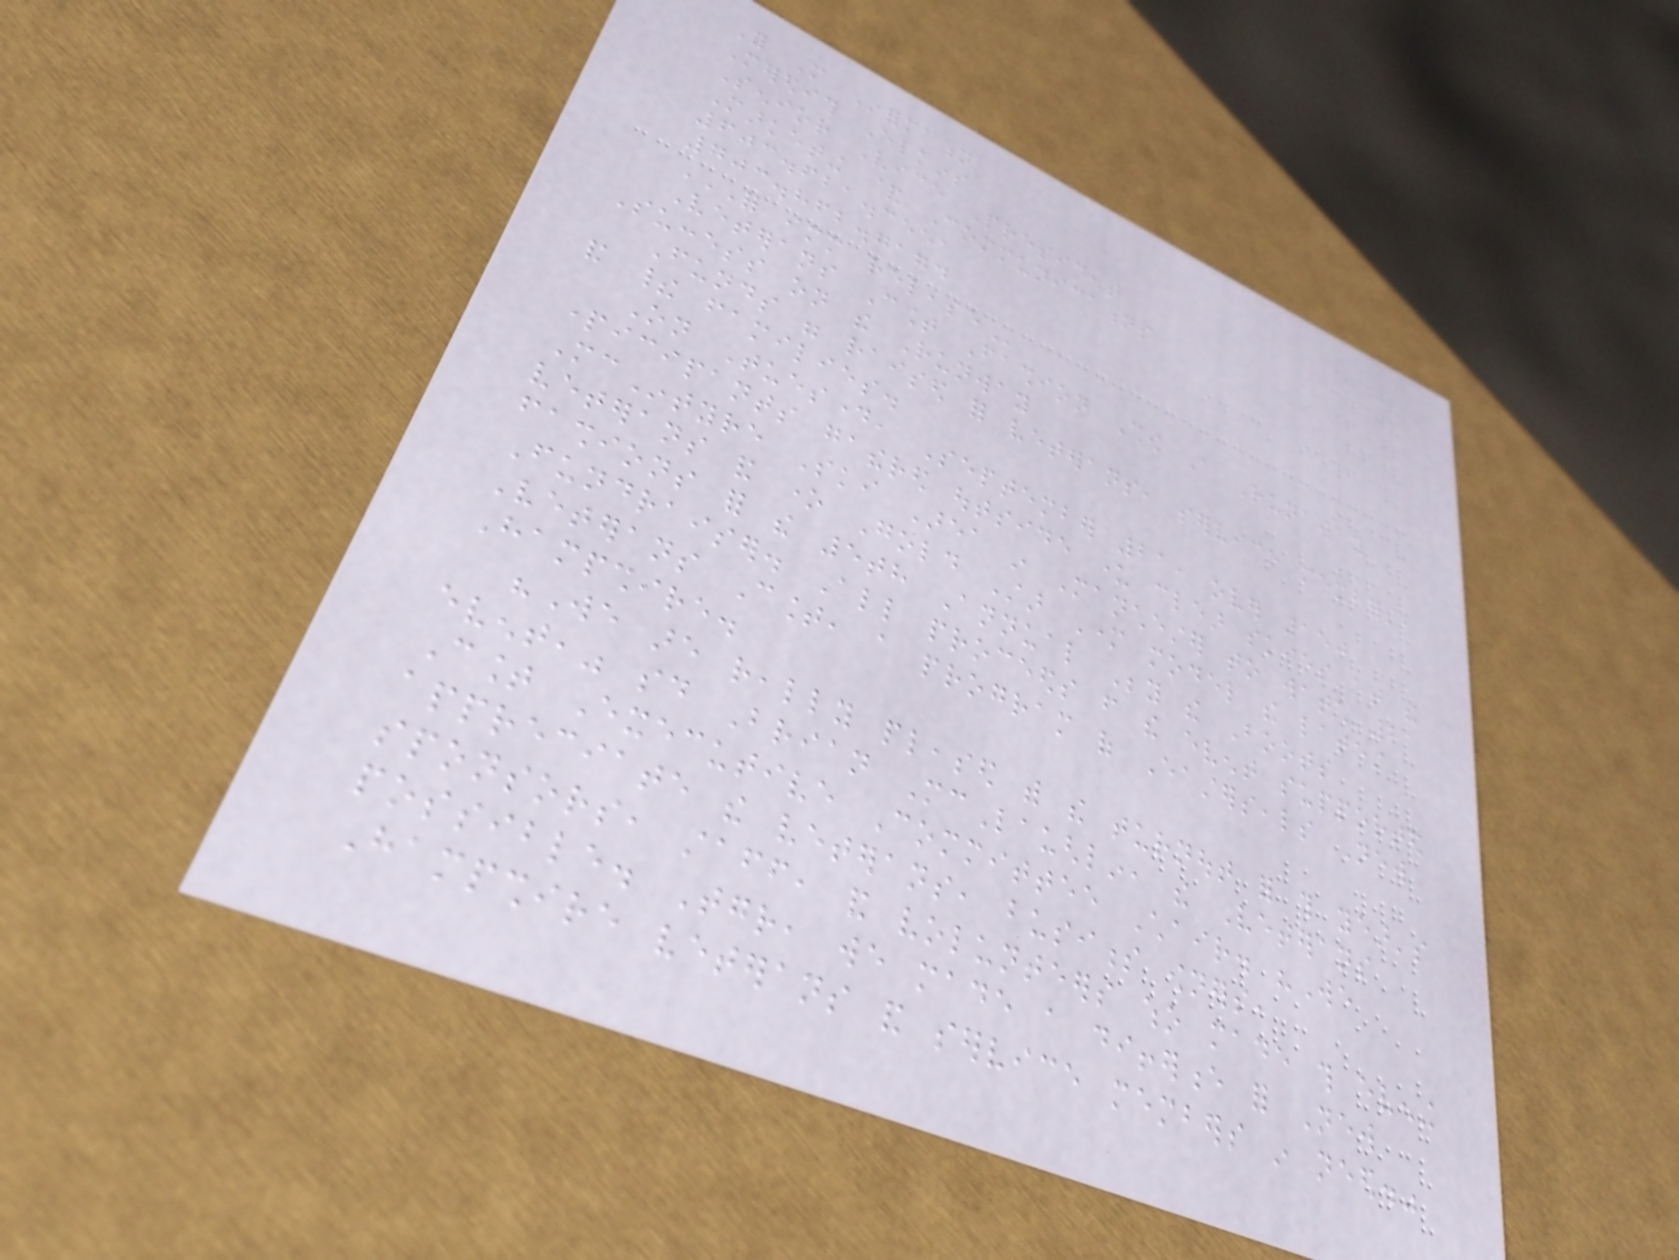For More Information
Meredith Elkins
Senior Vice President
Marketing & Communications
603.621.3551
703.862.7174
FOR IMMEDIATE RELEASE
Veterans Count Fashion Show A Runaway
Success on the Runway
Funds were raised for veterans, service members,
and their families.
On Tuesday, September 21, over 150
participants gathered outside under clear skies at the
McIntyre Ski Area in Manchester to watch 21
veterans and one Gold Star Mother model the latest
fashions for the 5th Annual Beyond the Boots
Fundraiser. All proceeds from the event supported
Veterans Count, a program of Easterseals New
Hampshire.
"We are really pleased with the turnout for this year's
event," said Brian McLaughlin, the Veterans
Count Executive Committee Chair. "We
appreciate the veterans, business owners,
sponsors, staff, and volunteers who made this evening
possible. Together, we made a difference for New
Hampshire veterans and service members in need."
